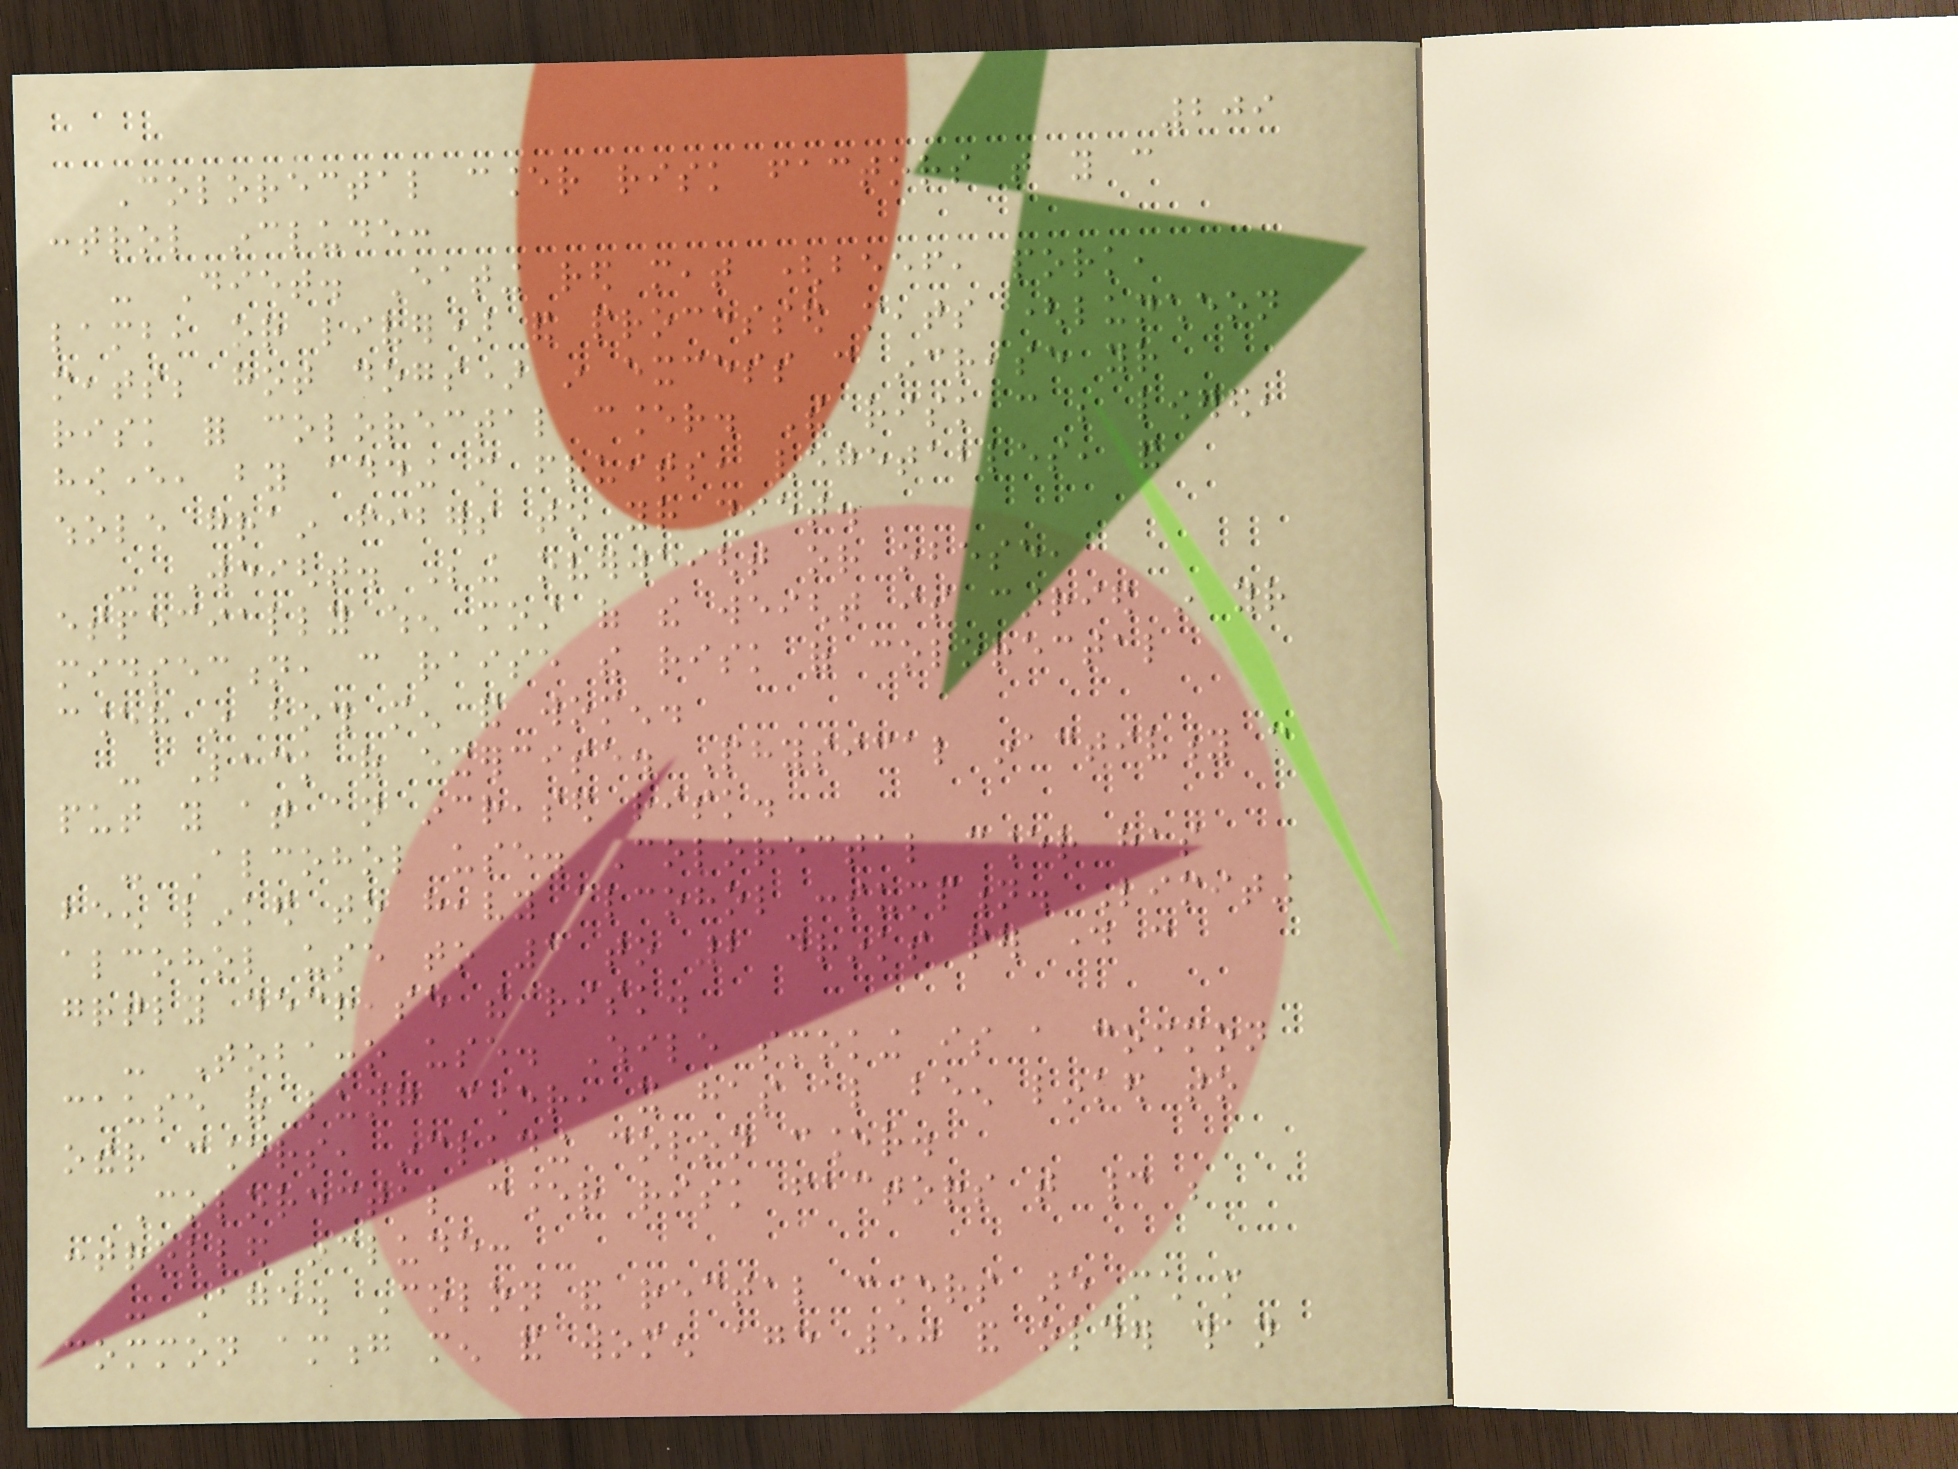209
Colorectal cancer risk factors that you can
control include:
- Diet. Eating red meat (beef, pork,
lamb, or liver) and processed meats (luncheon
meats; hot dogs) in excess can increase your
risk for colorectal cancer. The risk can be lowered,
however, by adding more fruits, vegetables, and
whole grain fibers to your diet.
- Weight. Being overweight or obese,
especially when most of the weight is carried in your
midsection, can raise the risk of colorectal
cancer in both men and women.
- Lack of exercise. Physical inactivity can
put you at an increased risk.
- Alcohol use. Colorectal cancer has
been linked to heavy alcohol consumption. Limiting
alcohol use to 1 to 2 drinks per day can
greatly decrease the risk.
- Tobacco use. While smoking is a common
cause of lung cancer, it has also been linked to
other cancers, including colon cancer.
Colorectal cancer risk factors that cannot be
controlled include:
- Age. Colon and rectal cancers are much more
common among men and women age 50 and older than
